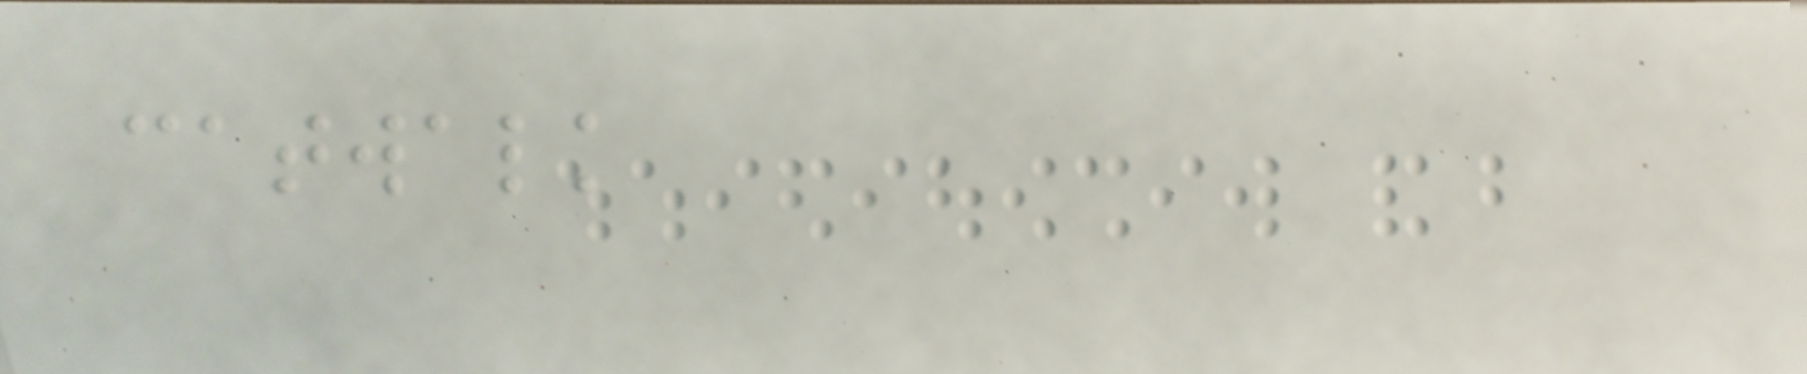catwalk
